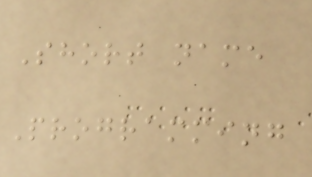Short name
Programming
